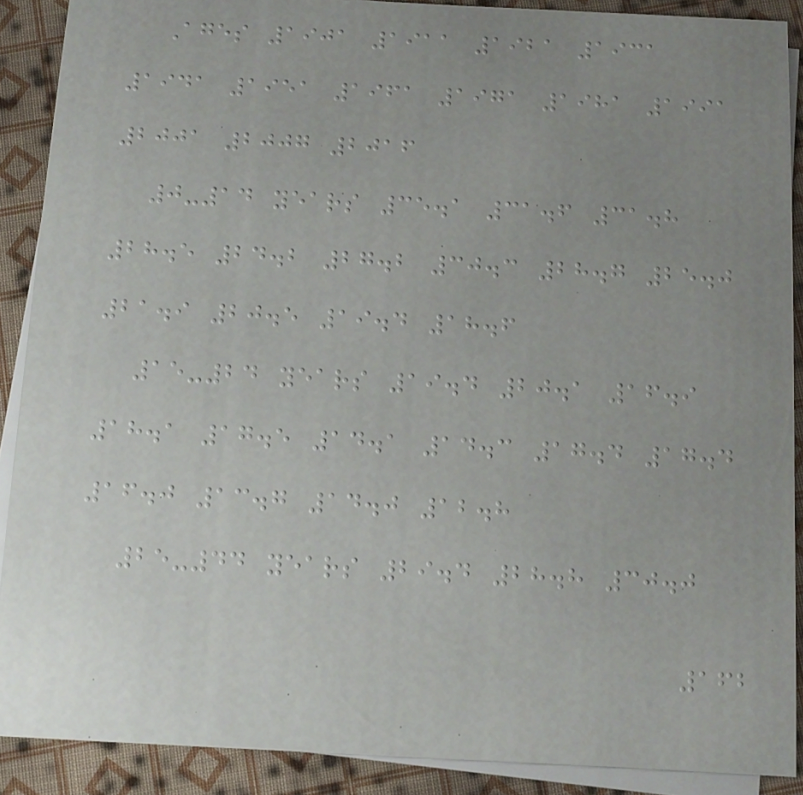Ages 1901 1911 1921 1931
1941 1951 1961 1971 1981 1991
2001 2007 2016
0-14 years 35.1 31.6 31.8
28.5 24.2 27.2 30.3 28.7 25.0
21.9 20.5 19.4 18.6
15-24 years 19.4 20.1 16.9
18.1 17.5 14.1 14.3 17.4 17.4
16.0 13.7 14.0 12.8
25-44 years 29.4 28.8 30.0
162
